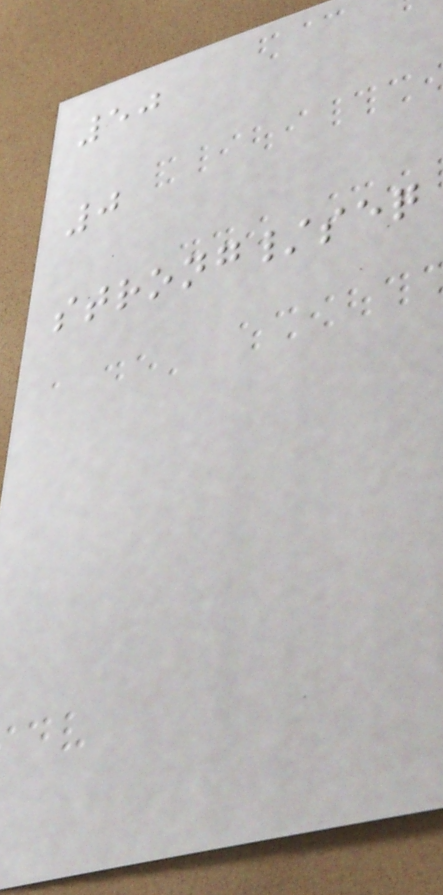50
0
strong/seq
